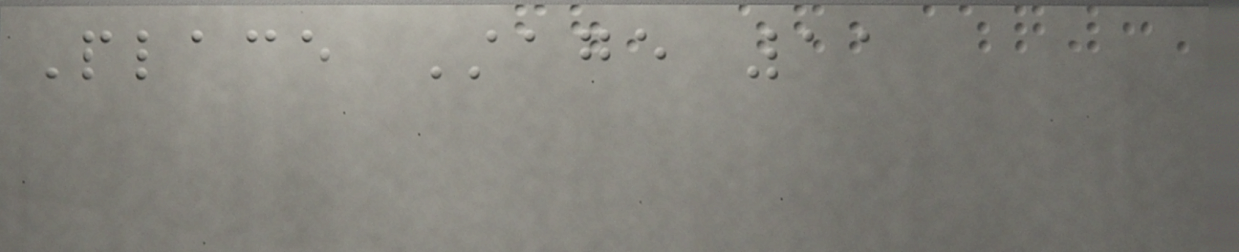Place Stage 11
